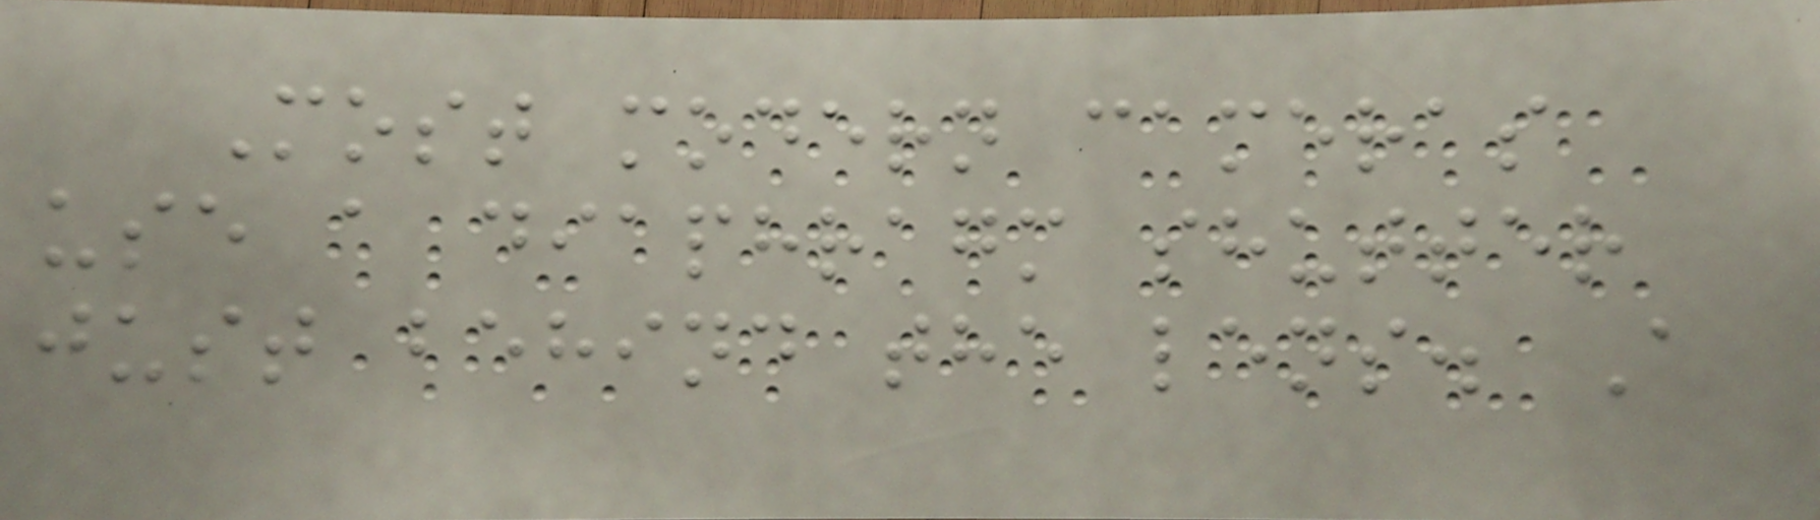Most modern cameras
use a diaphragm shutter
just behind the lens. A
